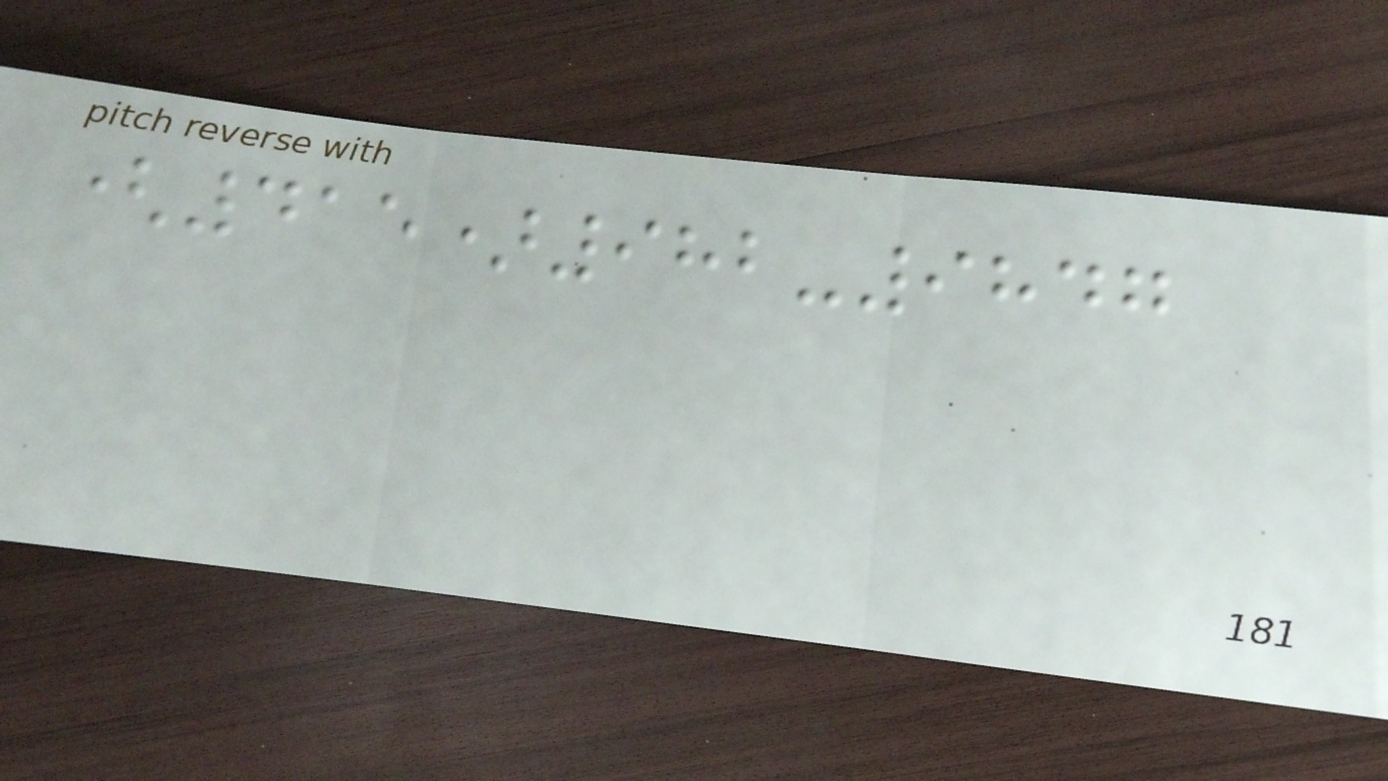(415)982-9847
